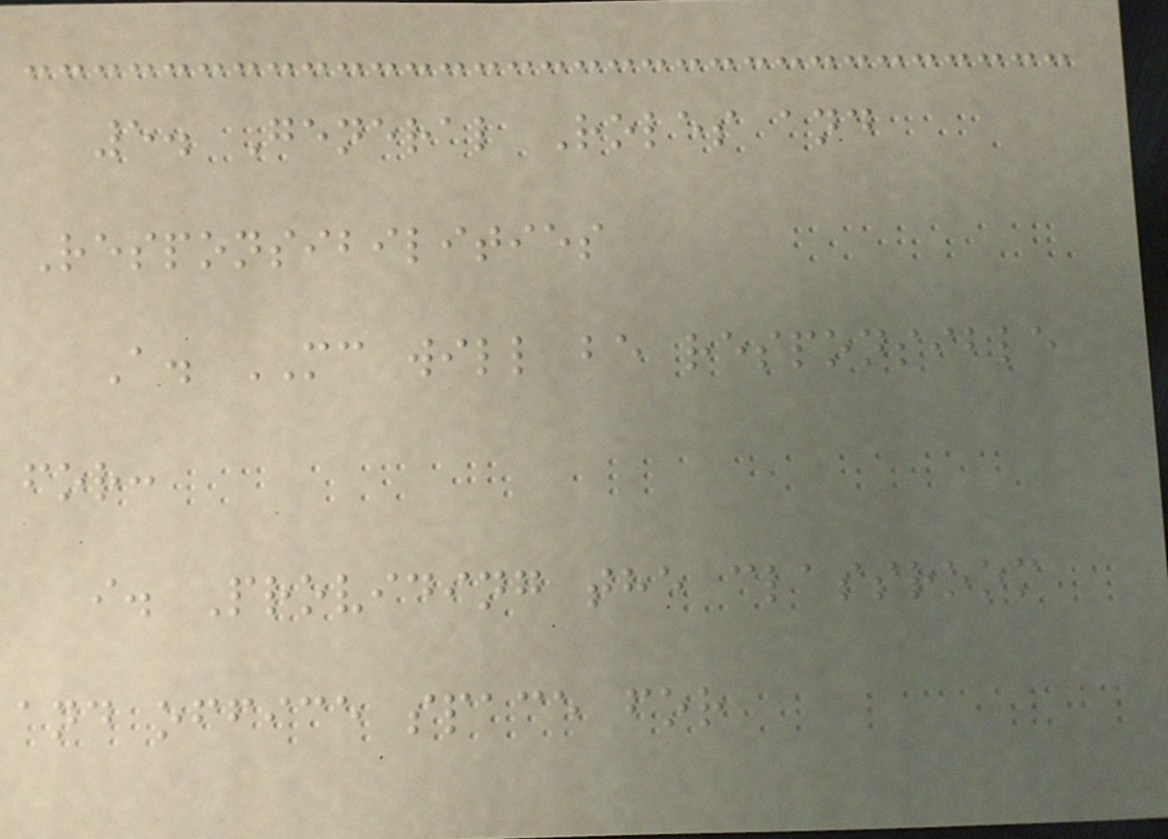5. General Roles and
Responsibilities
A. MC will be responsible
for:
i. Providing the classroom
and office space for
